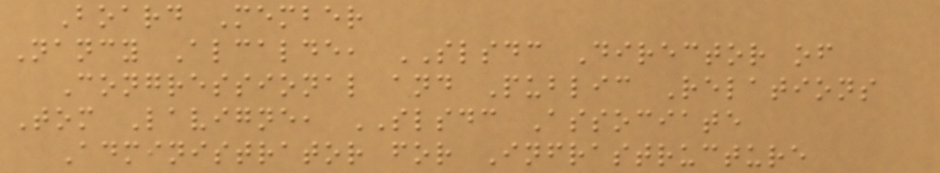Board Member
Nancy Alcalde, SLSDC Director of
Congressional and Public Relations
Tom Lavigne, SLSDC Associate
Administrator for Infrastructure
